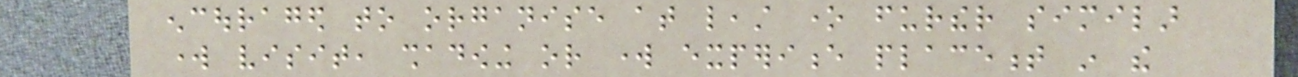encouraged to organise at least one further similar
work visit, shadowing or work experience placement in the
